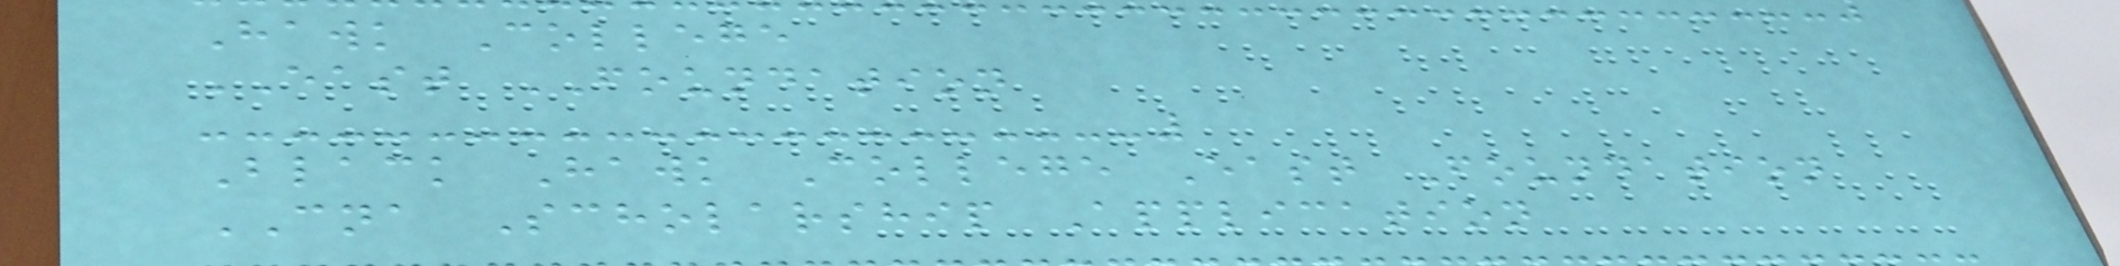Hawk College
EAST FOUNDATION
Black Hawk College East Foundation
CNA Scholarship Application
